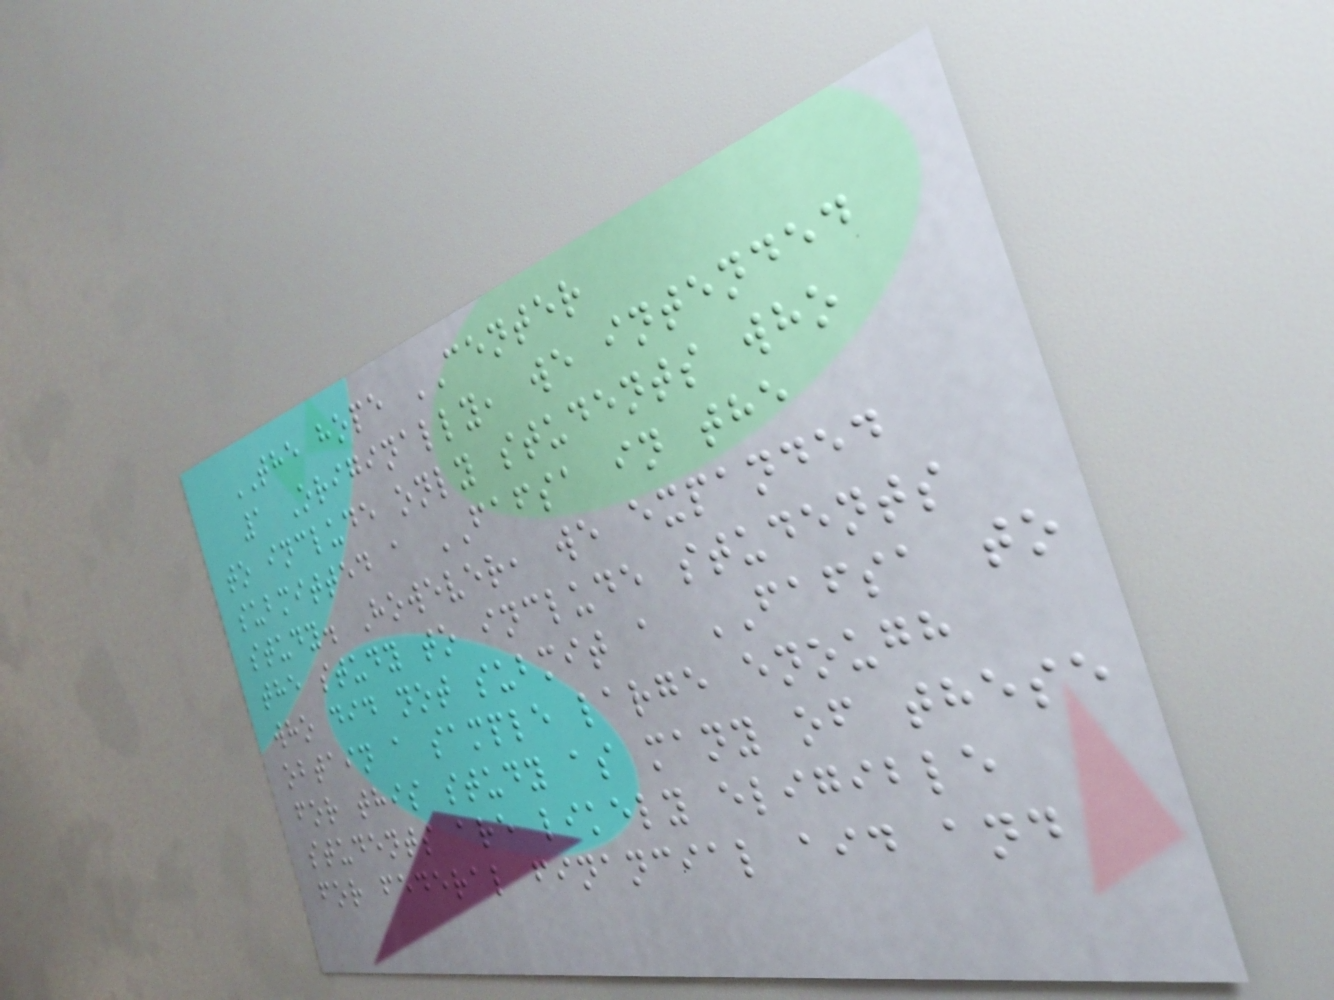THE hope CENTER
1 Originally, we intended
to include only students who
submitted a FAFSA in the
study. However, we expanded
the study to include students
who did not submit a FAFSA to
obtain a sample large enough
for this study as many of these
students are likely eligible
for federal financial aid and
